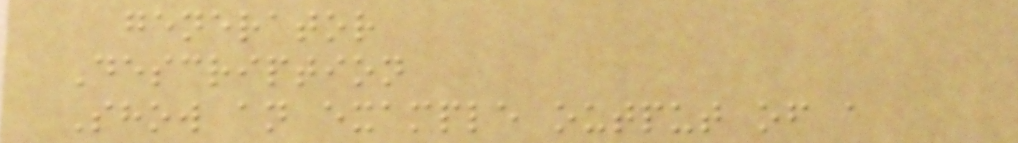generator
Description
Show an example output of a
